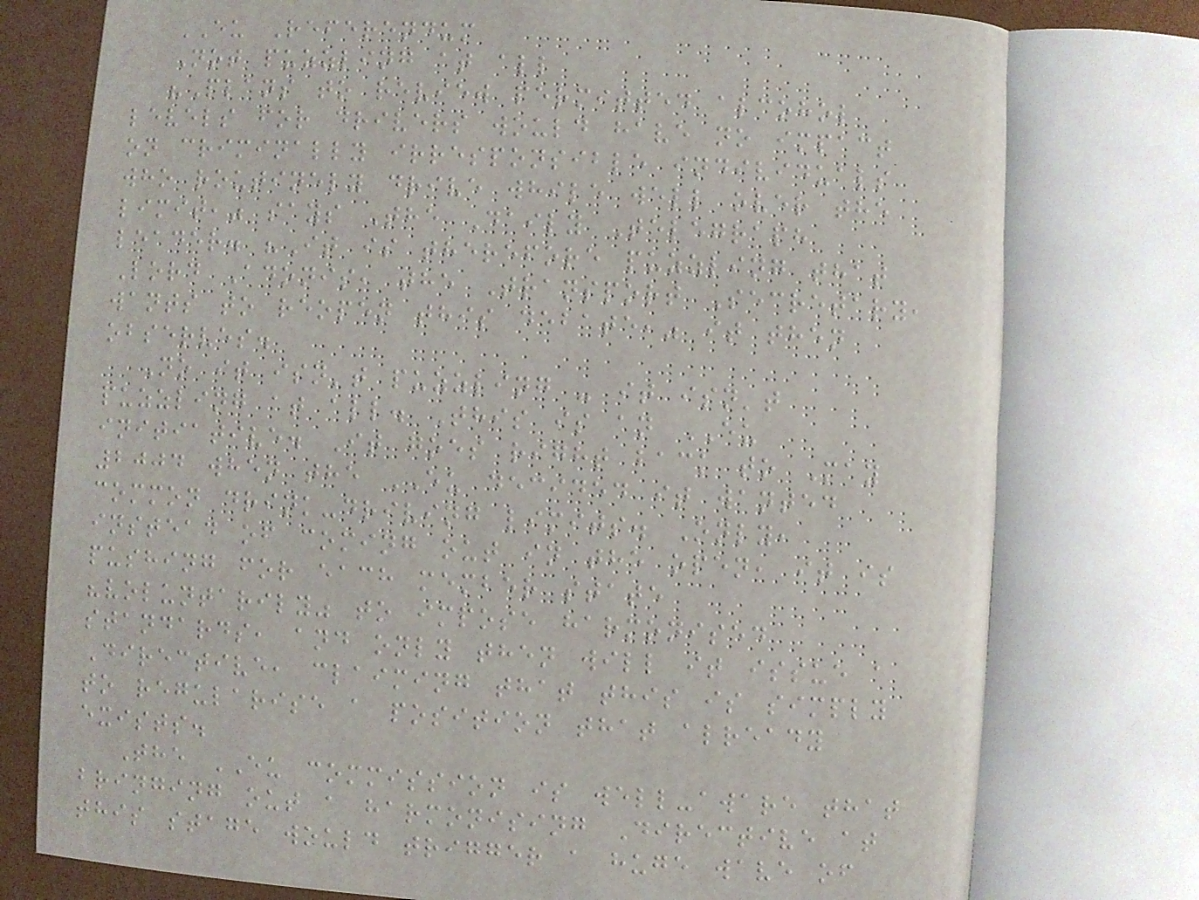EU Referendum
Not puzzling at all
"Plans to review permitted alcohol
levels for drivers would have no impact
on criminally irresponsible individuals
who routinely drive while well over the
limit," says The Daily Telegraph
leader. "It is therefore puzzling that
Lord Adonis, the Transport Secretary,
wants to reopen this debate," it then
observes.
No it isn't puzzling - it isn't
puzzling at all. This is an EU
initiative. It goes right back to May
2004 when the EU decided it wanted
common drink-driving limits. Only,
instead of coming out in the open, it is
pushing for each member state
"voluntarily" to impose harmonised
standards, and only then will it issue a
Directive, claiming that this is simply
to regularise a position that already
exists.
The EU commission is well-aware that
bringing out a harmonising Directive at
this stage would trigger a huge wave of
